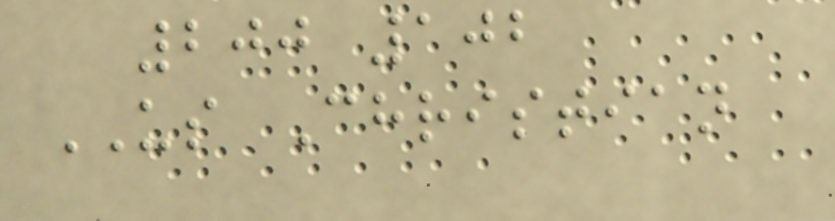200 102
US Christian
